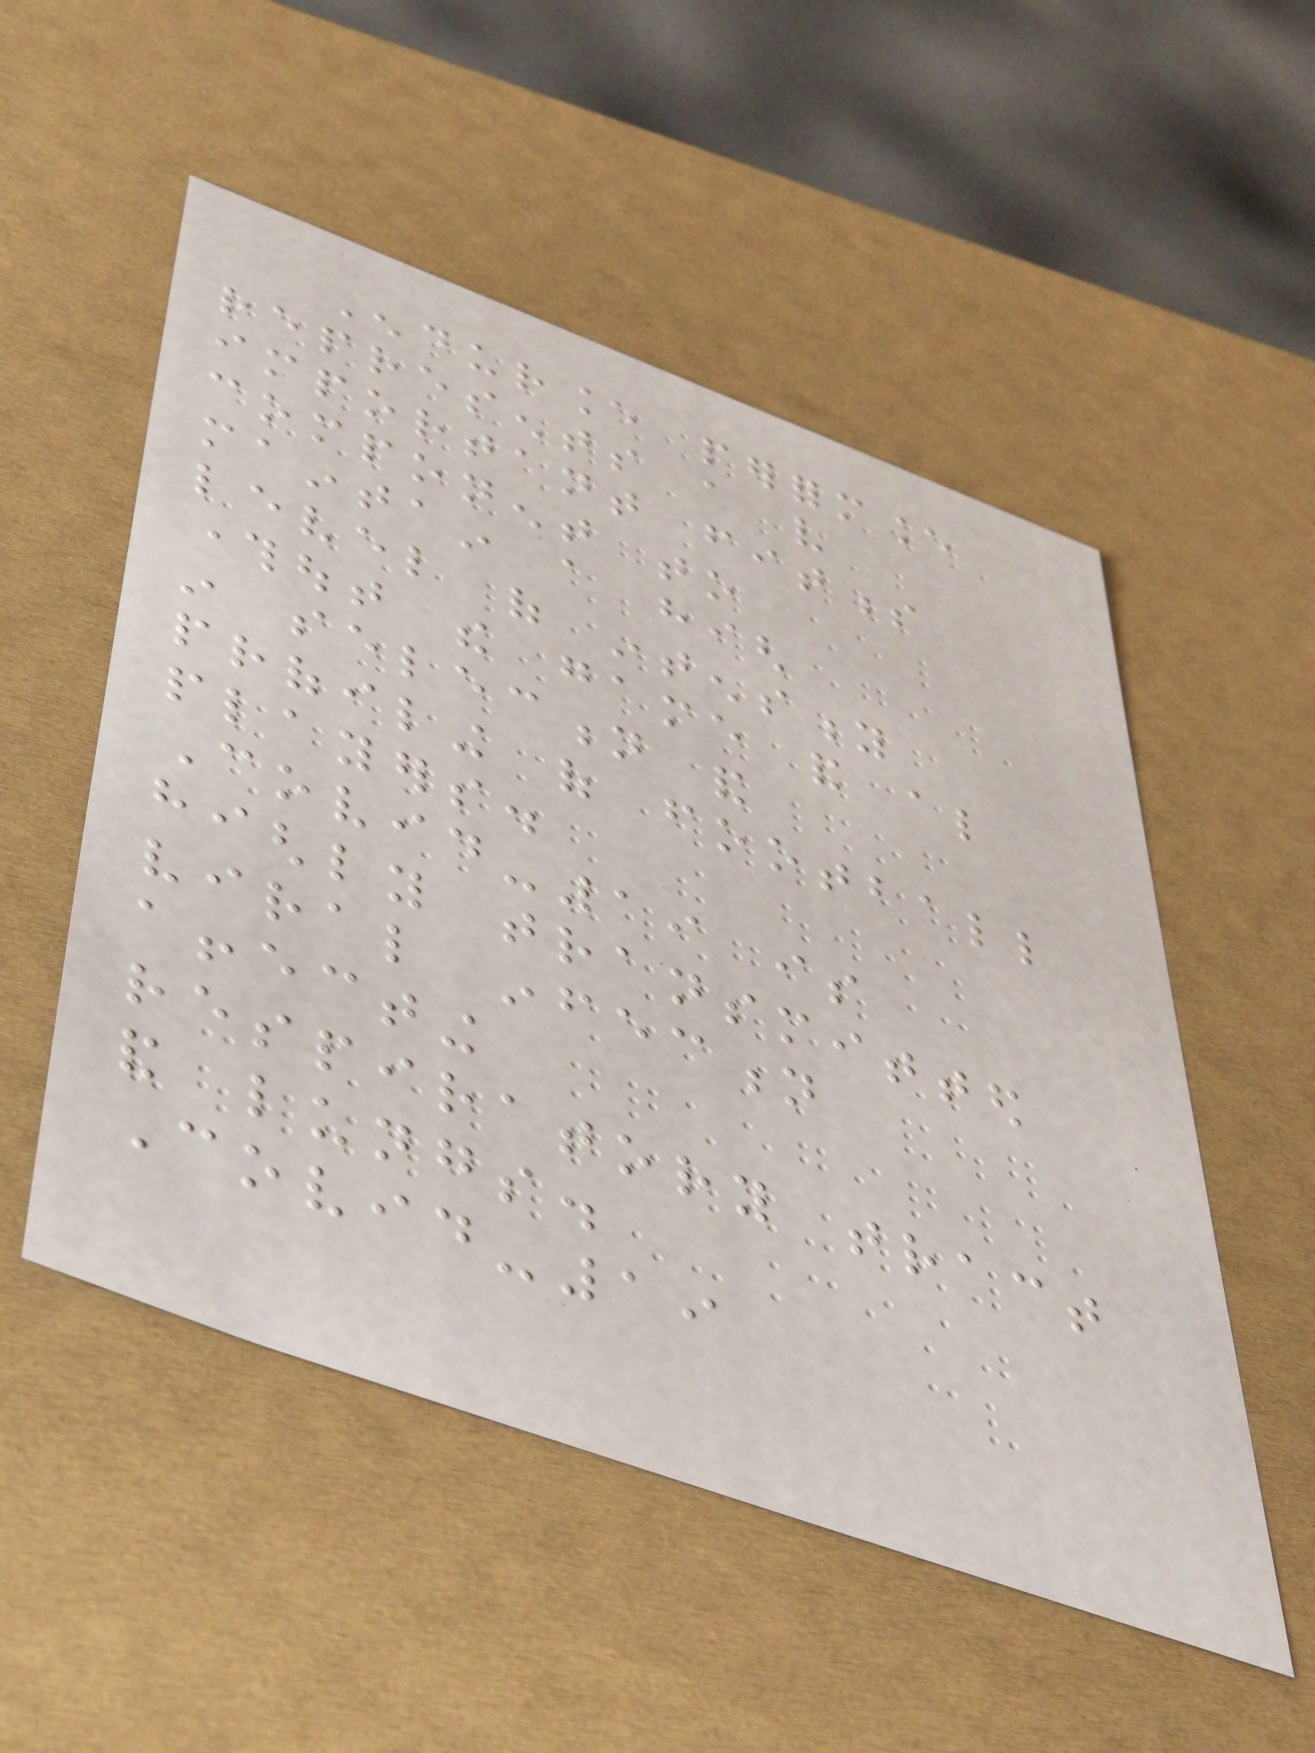Endurance performance
represents a very
important fitness
component to
maintain a high
level of intensity
throughout the game and also
in selection and
profiling of football
players.
Covid-19 is
highly transmitted
viral infection
affecting
respiratory tract
and lungs.
Covid-19
